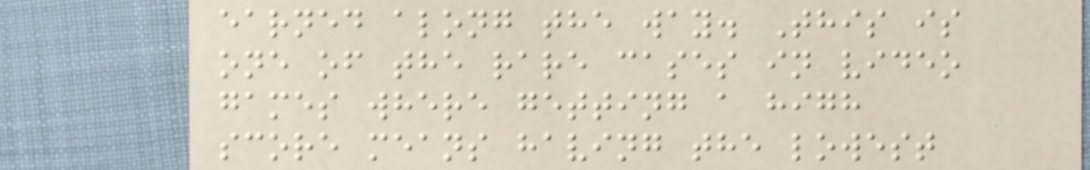earned along the way. This is
one of the rare cases in video
games where getting a high
score means having the lowest
